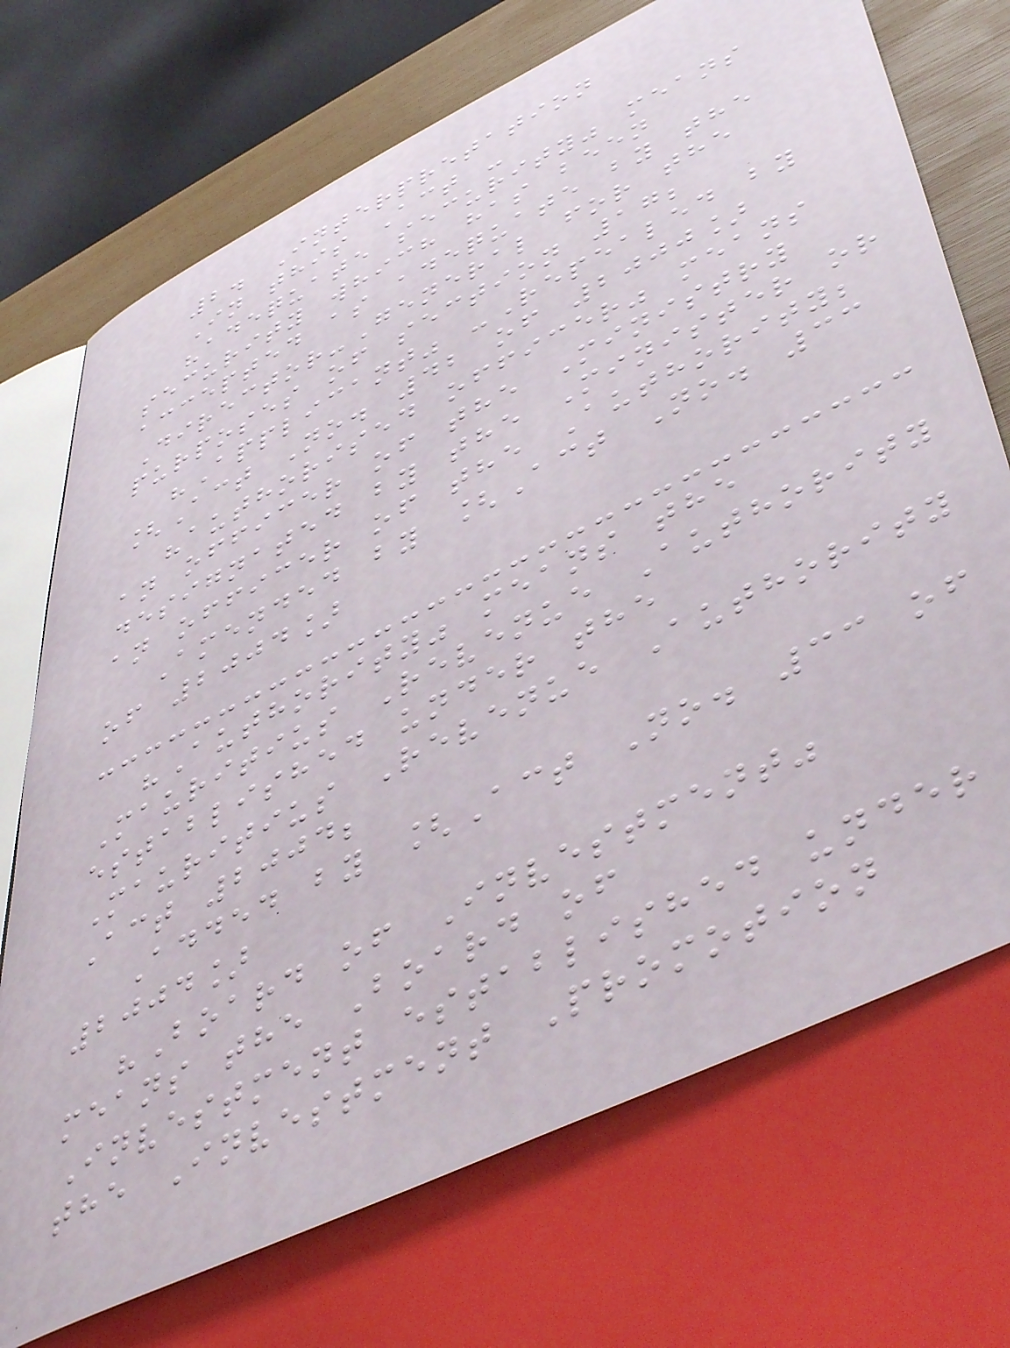2. Interpretation
In this Act -
"adequate security" means
security which has been
accepted as adequate by the
Director-General for the
purposes of section 17;
"Applicant" -Repealed by
[Act No. 42 of 2000]
"authorised officer" means
an officer of the Ministry
designated by the Minister or
an officer of the Authority;
Amended by [Act No. 33
of 2004]
"Authority" means the
Mauritius Revenue Authority
established under the
Mauritius Revenue Authority
Act 2004;
Added by [Act No. 33 of
2004]
"Board of Investment"
means the Board of
Investment established under
the Investment Promotion
